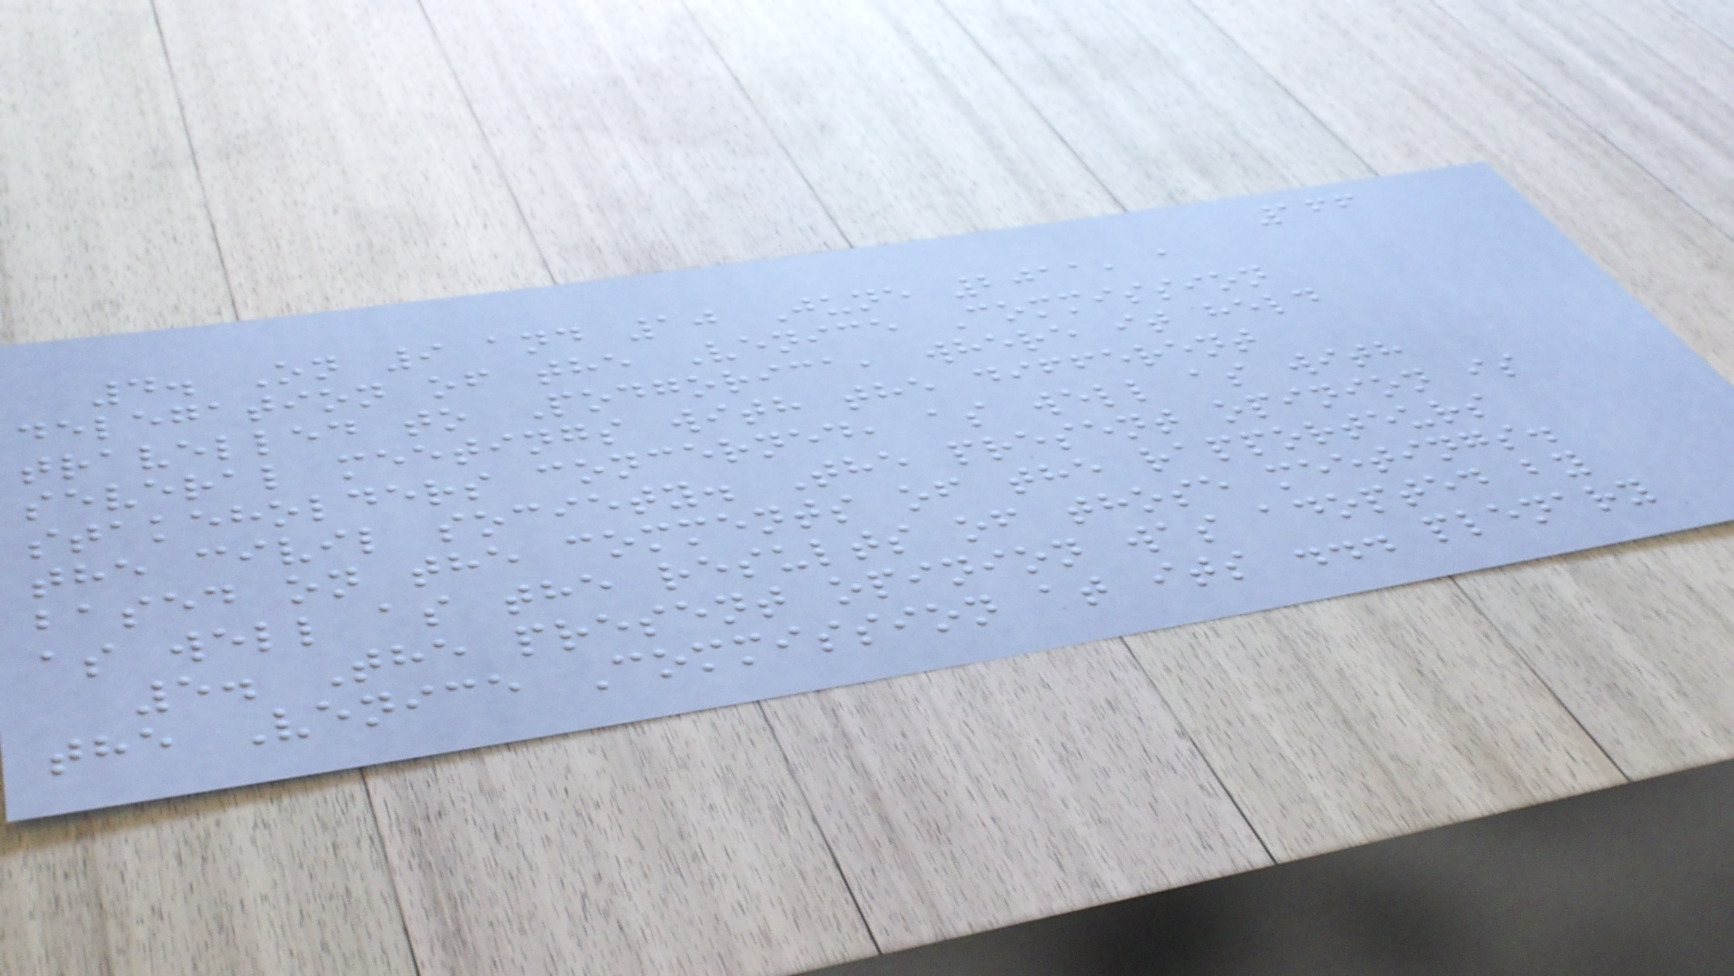166
4. On 9 and 10 June 2011, a
delegation of the Venice Commission
travelled to Podgorica, where it held
several meetings with the different
stakeholders concerned, as well as with
the civil society. The present opinion is
based on the comments of the rapporteurs
as well as the results of those meetings.
5. The present opinion was adopted by
the Venice Commission at its ... plenary
